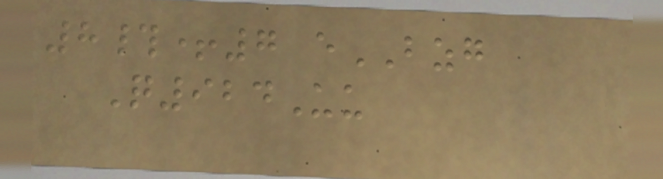8#+7 eBZG
Q924Uu
